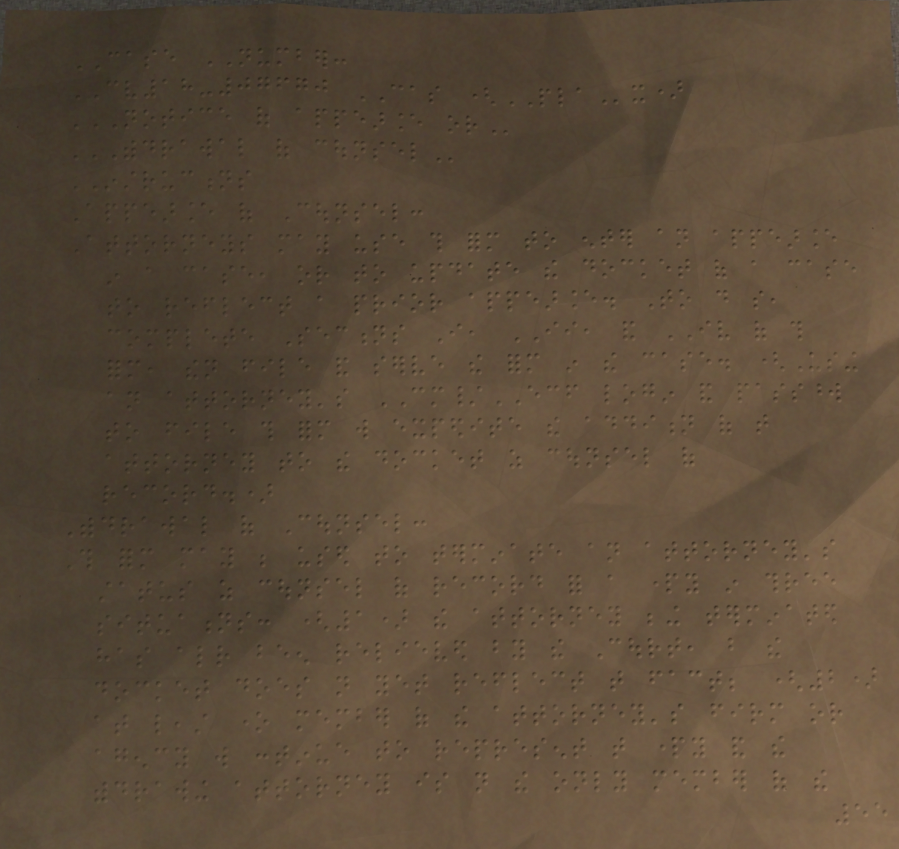CASE NUMBER:
CV18-07670 CAS (PLAx)
NOTICE OF APPEARANCE OR
WITHDRAWAL OF COUNSEL
INSTRUCTIONS
Appearance of Counsel:
Attorneys may use this form to enter an appearance
in a case, or to update the docket of a case
to reflect a prior appearance. To do so,
complete Sections I, II, and IV of this
form, then file and serve the form in the case. (Using
an attorney's CM/ECF login and password
to file this form will expedite the addition of that
attorney to the docket as counsel of
record.)
Withdrawal of Counsel:
This form may be used to terminate an attorney's
status as counsel of record for a party in three
situations: (1) the attorney being terminated
has already been relieved by the Court, but the
docket does not yet reflect that fact; (2)
at least one member of the attorney's firm or
agency will continue to represent that party and the
withdrawing attorney is not the only member of the
55
